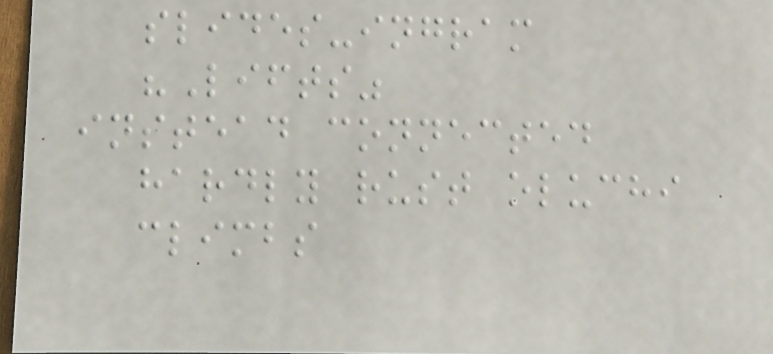slides-ingram
"Lifts"
instead connected
hardly rust oluchi
climbs
